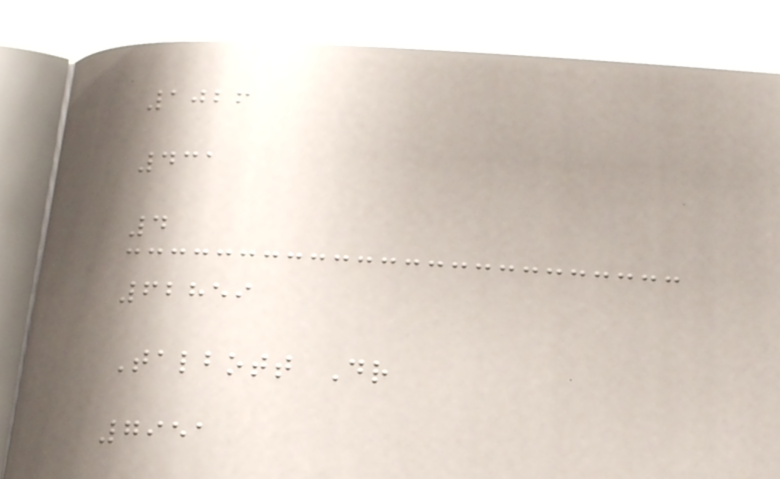1026
431
4
62859
Talbott Dr
7951
